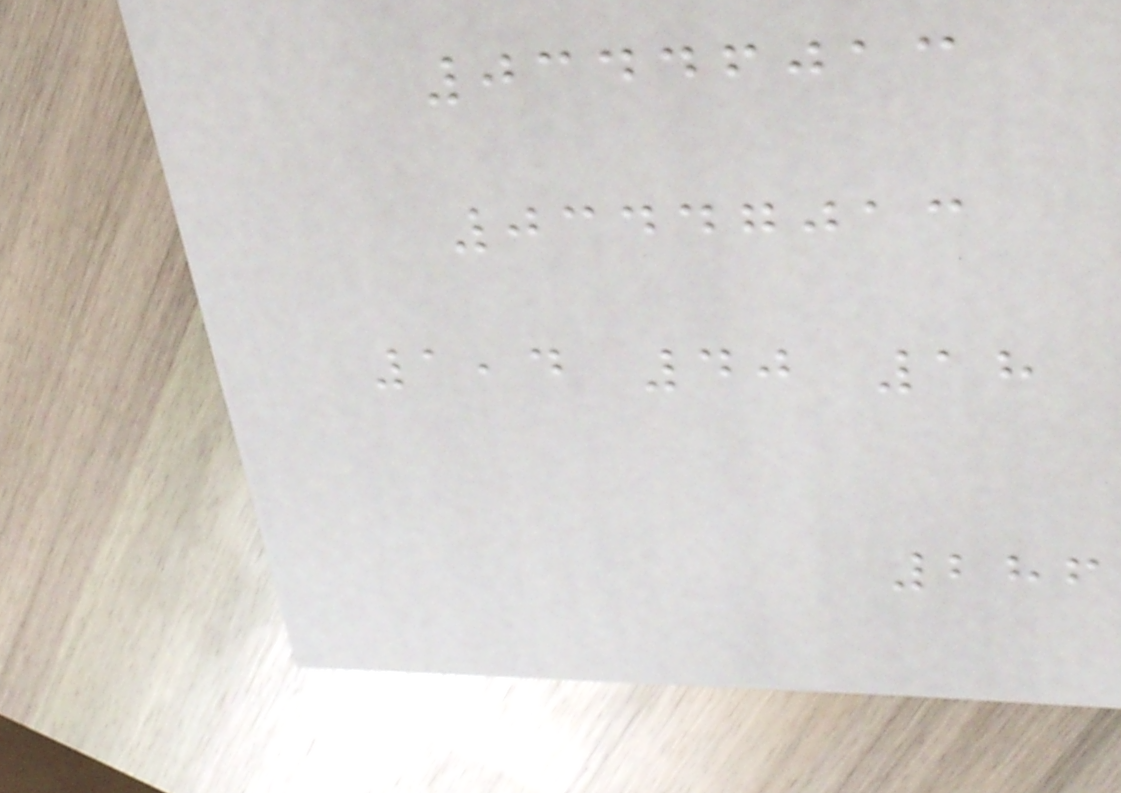03446013
03447013
1,4 40 18
286
